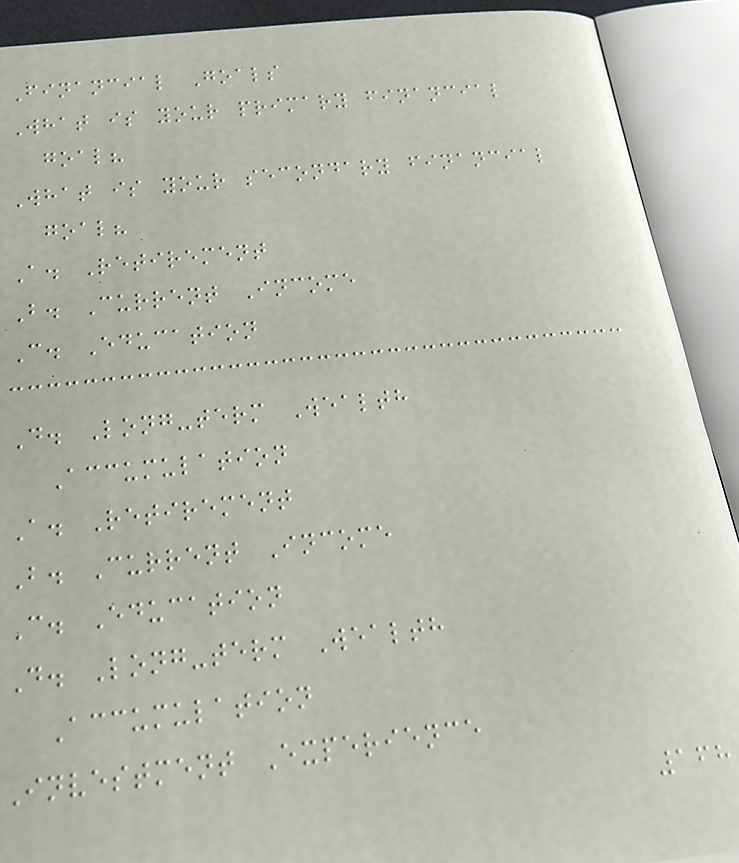Financial Goals
What is your primary financial
goal?
What is your secondary financial
goal?
A. Retirement
B. Current Income
C. Education
D. Long-term Wealth
Accumulation
A. Retirement
B. Current Income
C. Education
D. Long-term Wealth
Accumulation
Investment Experience
168
